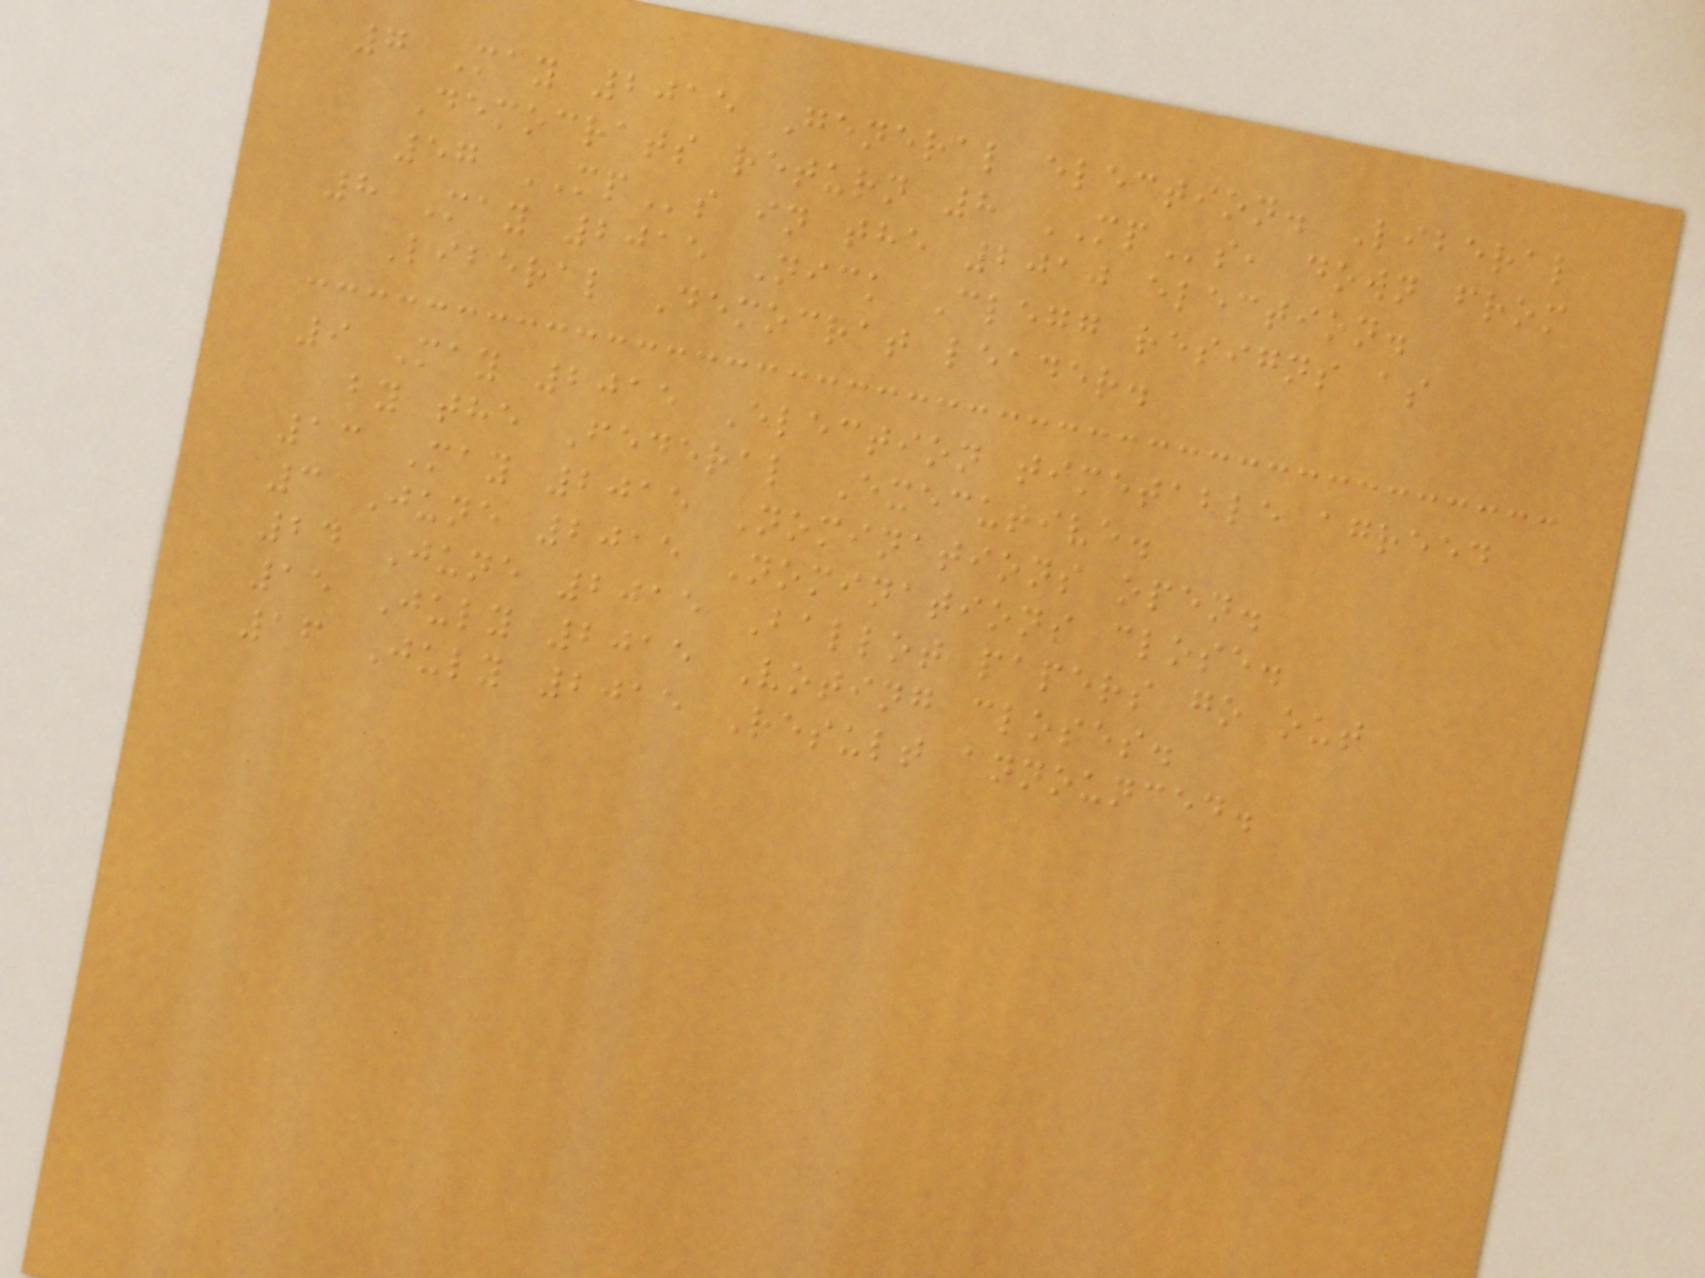7 May 2015 General election. Liberal
Democrats return 8 MPs, down from
57 MPs in the 2010 election.
8 May 2015 Nick Clegg resigns as
Liberal Democrat leader.
9 May 2015 Election timetable agreed
by the Federal Executive.
13 May 2015 Nominations open.
3 June 2015 Nominations close.
24 June 2015 Ballot papers go out
15 July 2015 Voting closes.
16 July 2015 Result announced.
